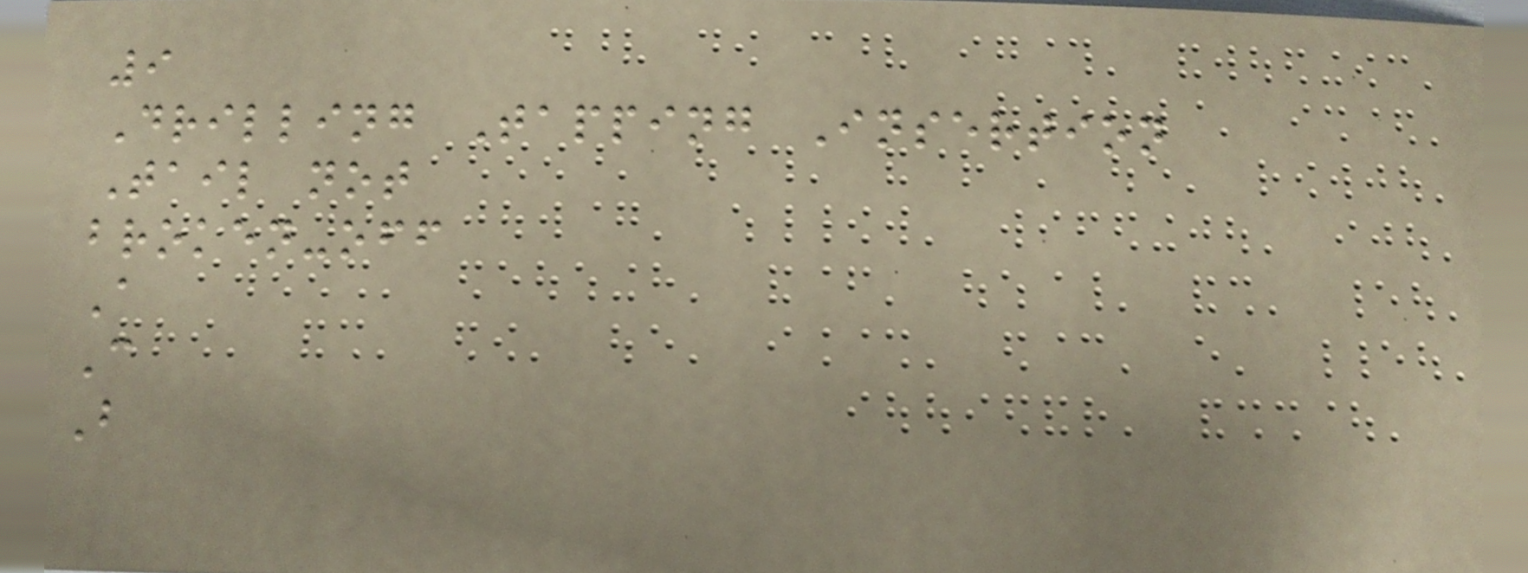9
Drilling Tapping Insertion
Tail not
broken-off
A
C
B
